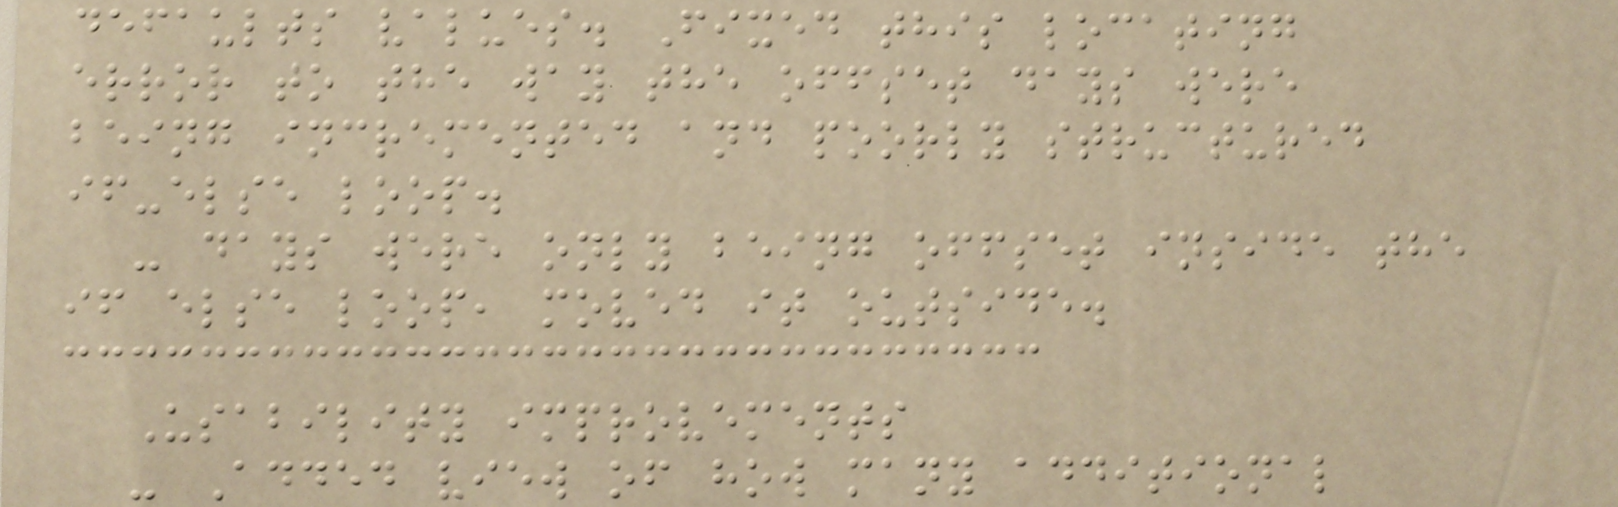defaults values. Fixed this locating
error to the way the offset days were
being incremented and poorly structured
if-else loop.
- days were only being offset inside the
if else loop, moved it outside.
Usability improvements
- Added view of how many additional
